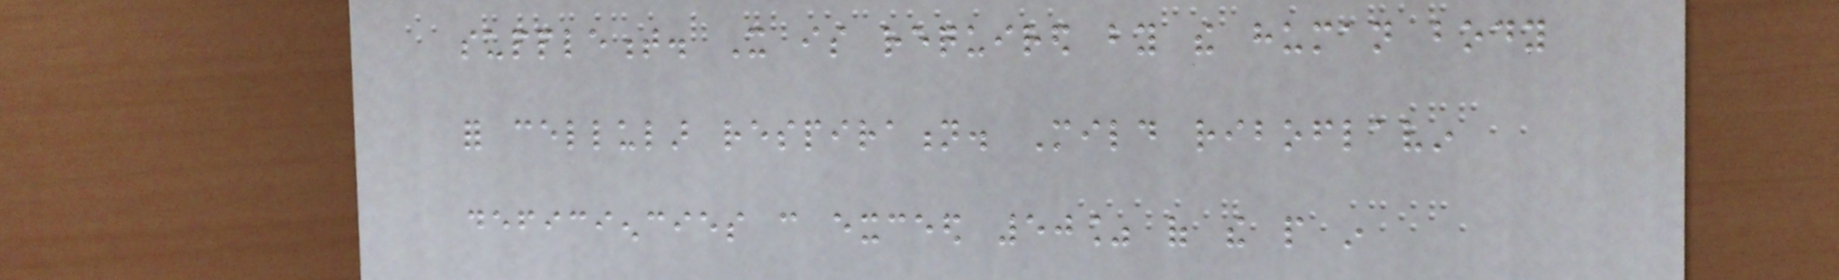supplement. It is required by the human body
for cellular respiration. Mild riboflavin
deficiencies can exceed 50% of the people in
